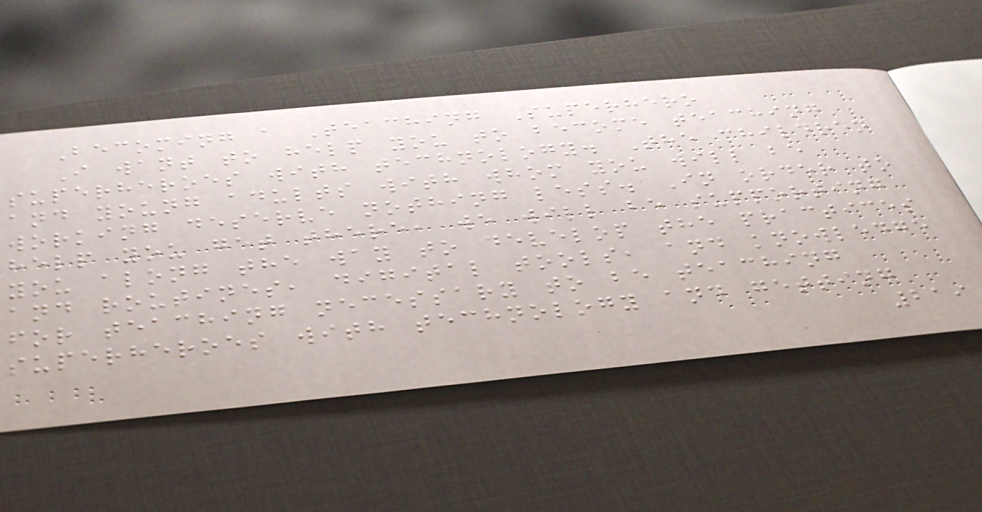Becoming a Teaching Superhero
I want to help you to become teaching
superheroes with technology. The children
and young adults with whom you will be
working deserve nothing less. In order to
help you get there, we will be supporting
you along the way to develop the practices
and routines, digital tools, and knowledge
for teaching necessary to be teaching
superheroes with technology and getting
219
